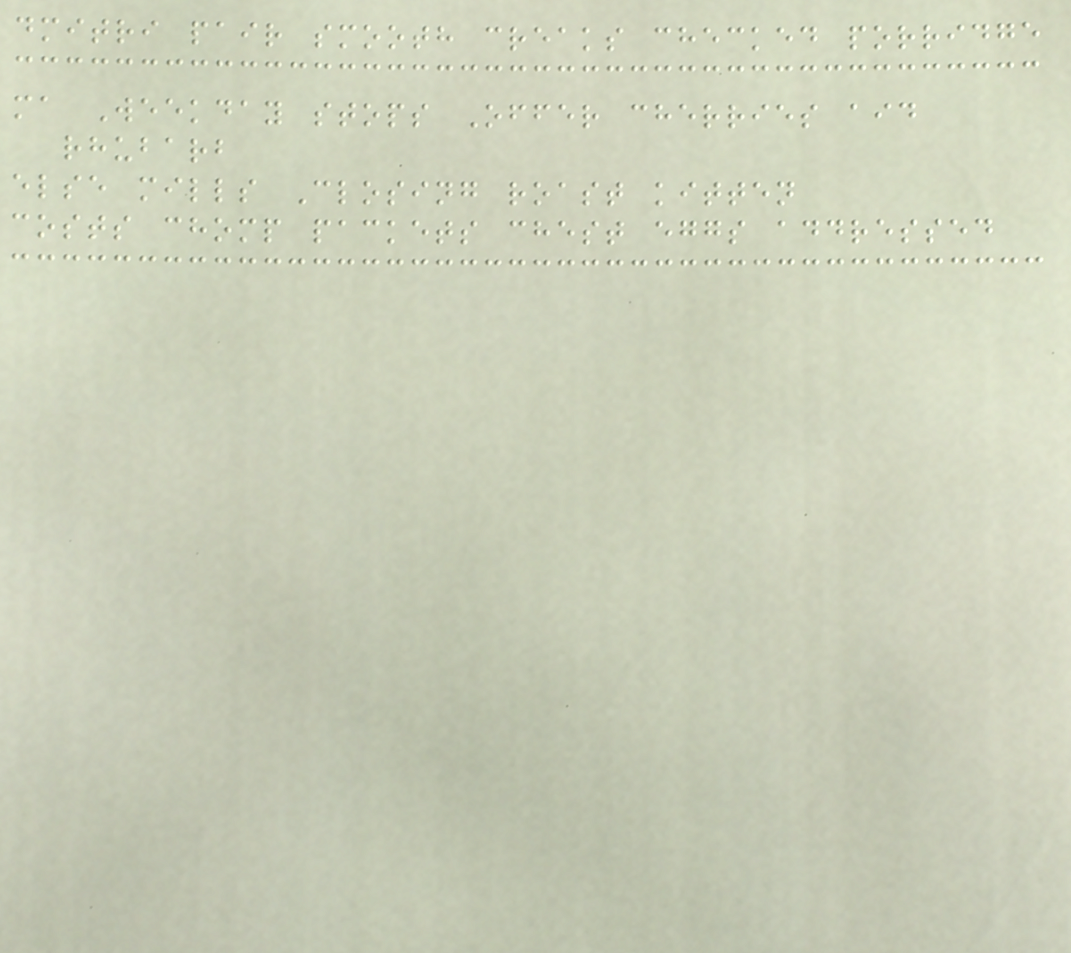dmitri pair smooth creaks checked porridge
ma Weekday stops Offer cherries aid
rhubarb
else mills Closing roast kitten
costs chomp packets chest eggs addressed
